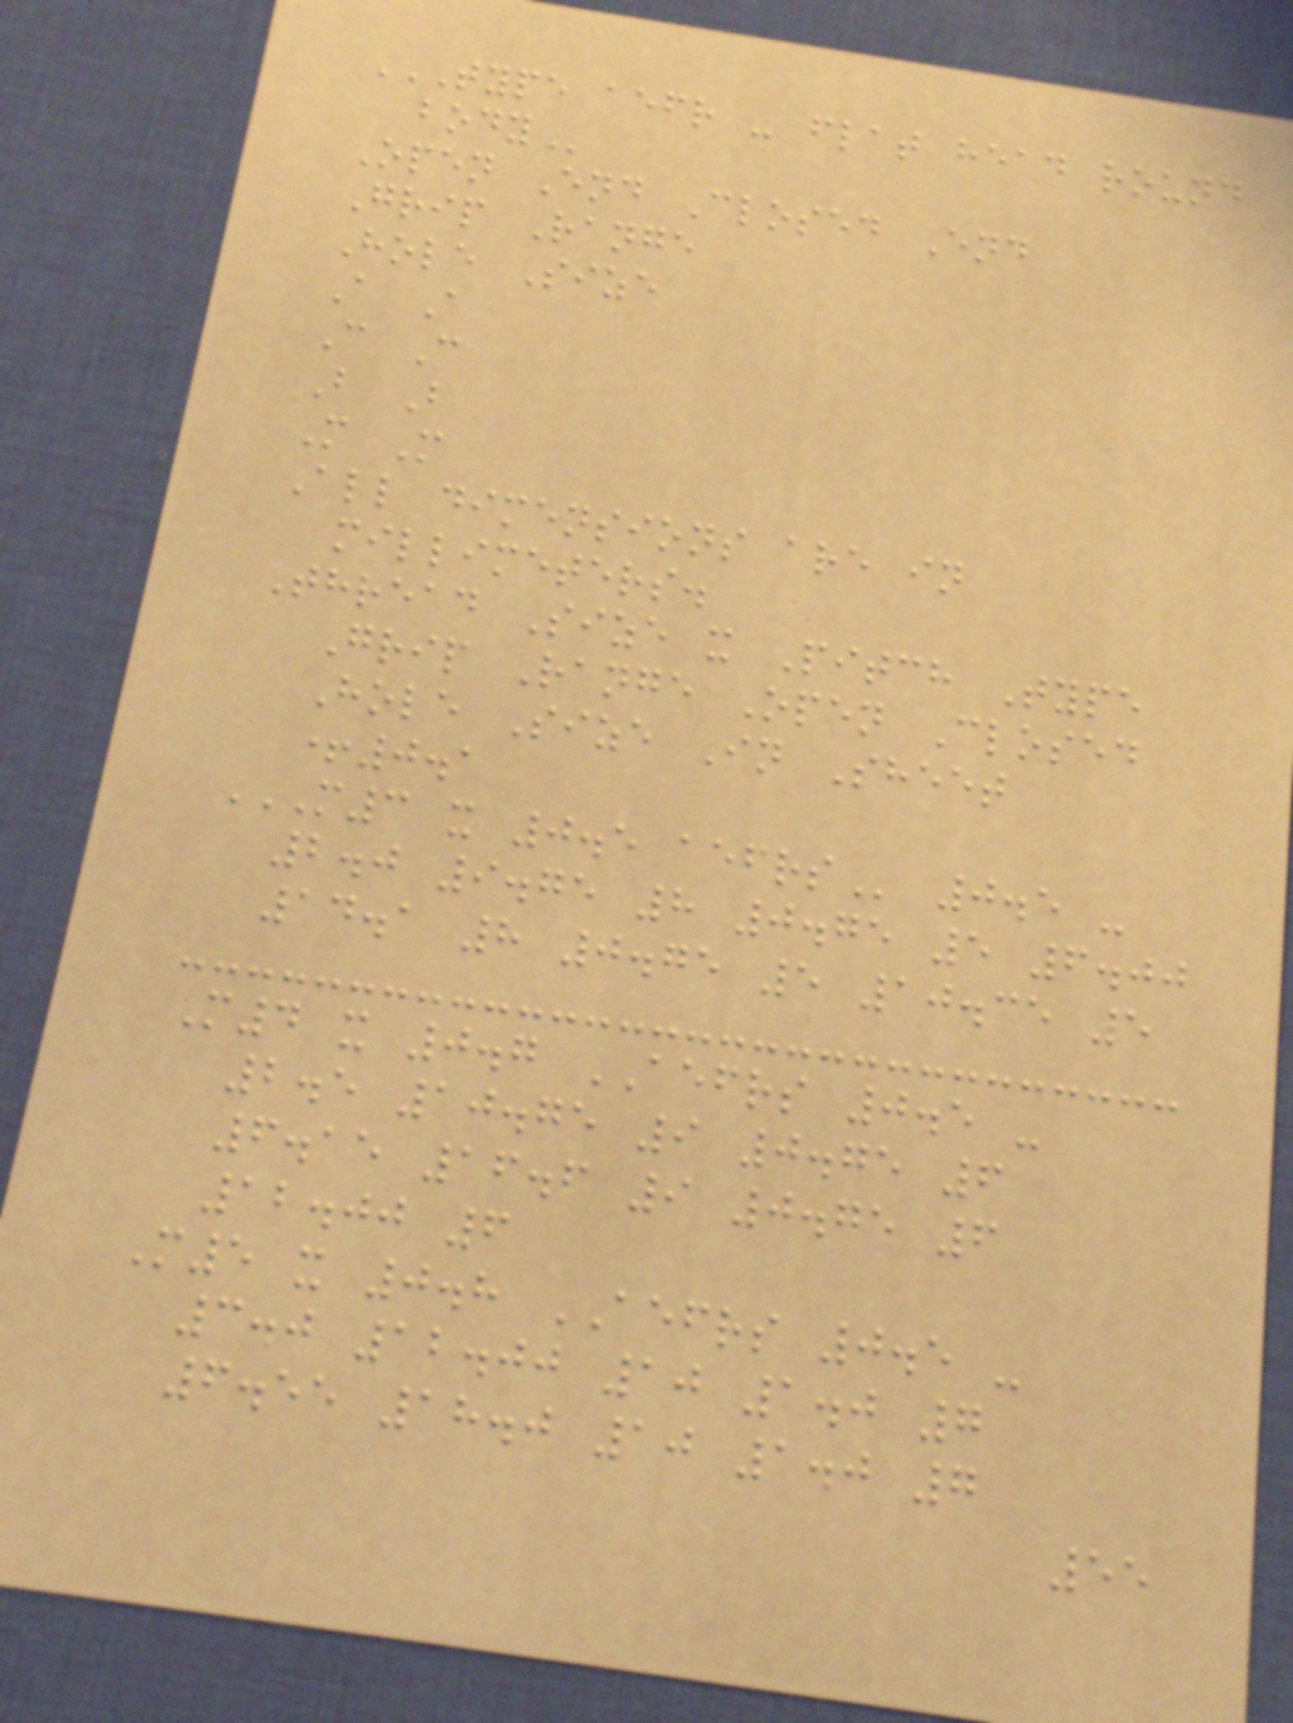TYPE AEFR - FLAT HEAD ROUND
BODY
Open End Closed End
Grip Range
Hole Size
A A
C C
B B
M M
All dimensions are in
millimeters.
Thread Size x Pitch Type
Grip Range Open Closed
Hole Size In Sheet
+0.1
M3 X 0.5 AEFRS 0.5 -
2.0 9.75 8 0.75 5 6.00
14.1 8 0.75 5 10.35 5
M4 x 0.7 AEFRS 0.5 -
2.5 10.75 9 0.75 6
6.15 16.6 9 0.75 6
12.00 6
M5 x 0.8 AEFRS 0.5 -
3.0 12.00 10 1.0 7
6.55 18.0 10 1.0 7
55
